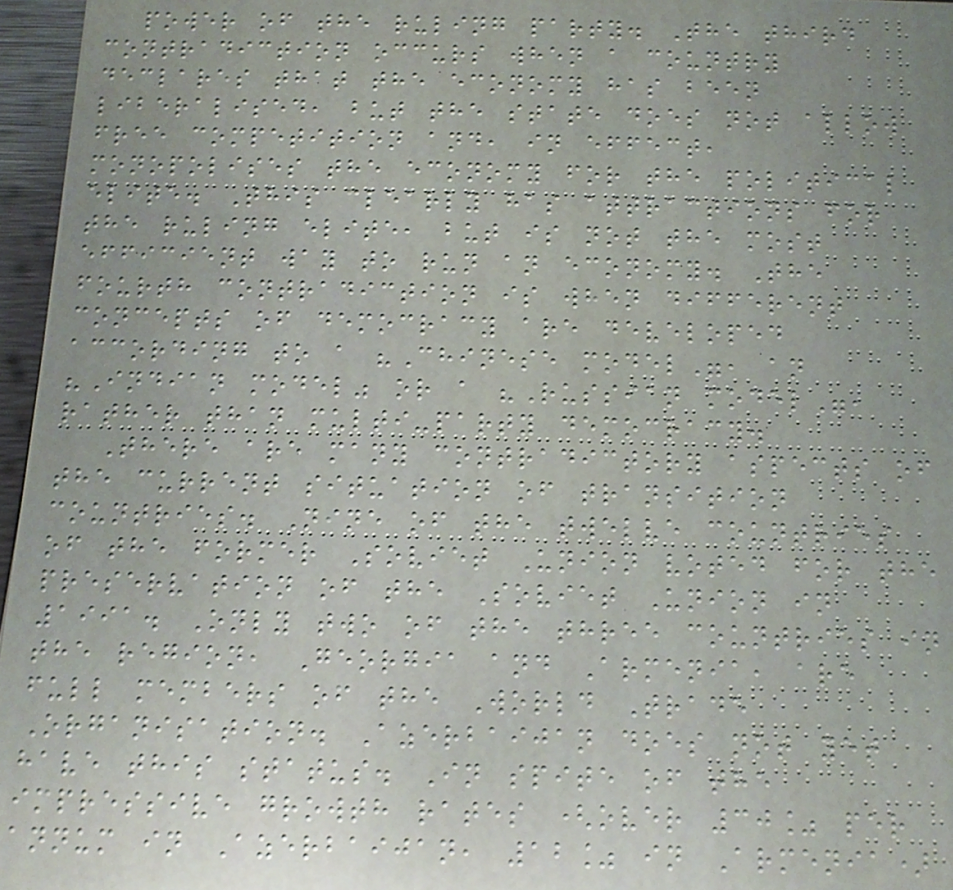power of the ruling party. The third
contradiction occurs when a country
declares that the economy has been
liberalised, but the state does not allow
free competition and, in effect,
monopolises the economy for the political
elite. This clearly has attractions for
the ruling elite, but is not the most
efficient way to run an economy. The
fourth contradiction is when different
concepts of democracy are developed
according to a "Chinese model", an
"Indian model" or a "Russian model",
rather than multi-party democracy.
There are many contradictory aspects of
the current situation of transition
countries. Nine of the twelve countries
of the former Soviet Union voted for the
preservation of the Soviet Union in
1991. Only two of the three countries in
the region, Georgia and Armenia, are
full members of the World Trade
Organisation. Azerbaijan does not yet
have this status. In spite of the
impressive growth rates (over 30% per
annum in Azerbaijan, 12% in Armenia)
